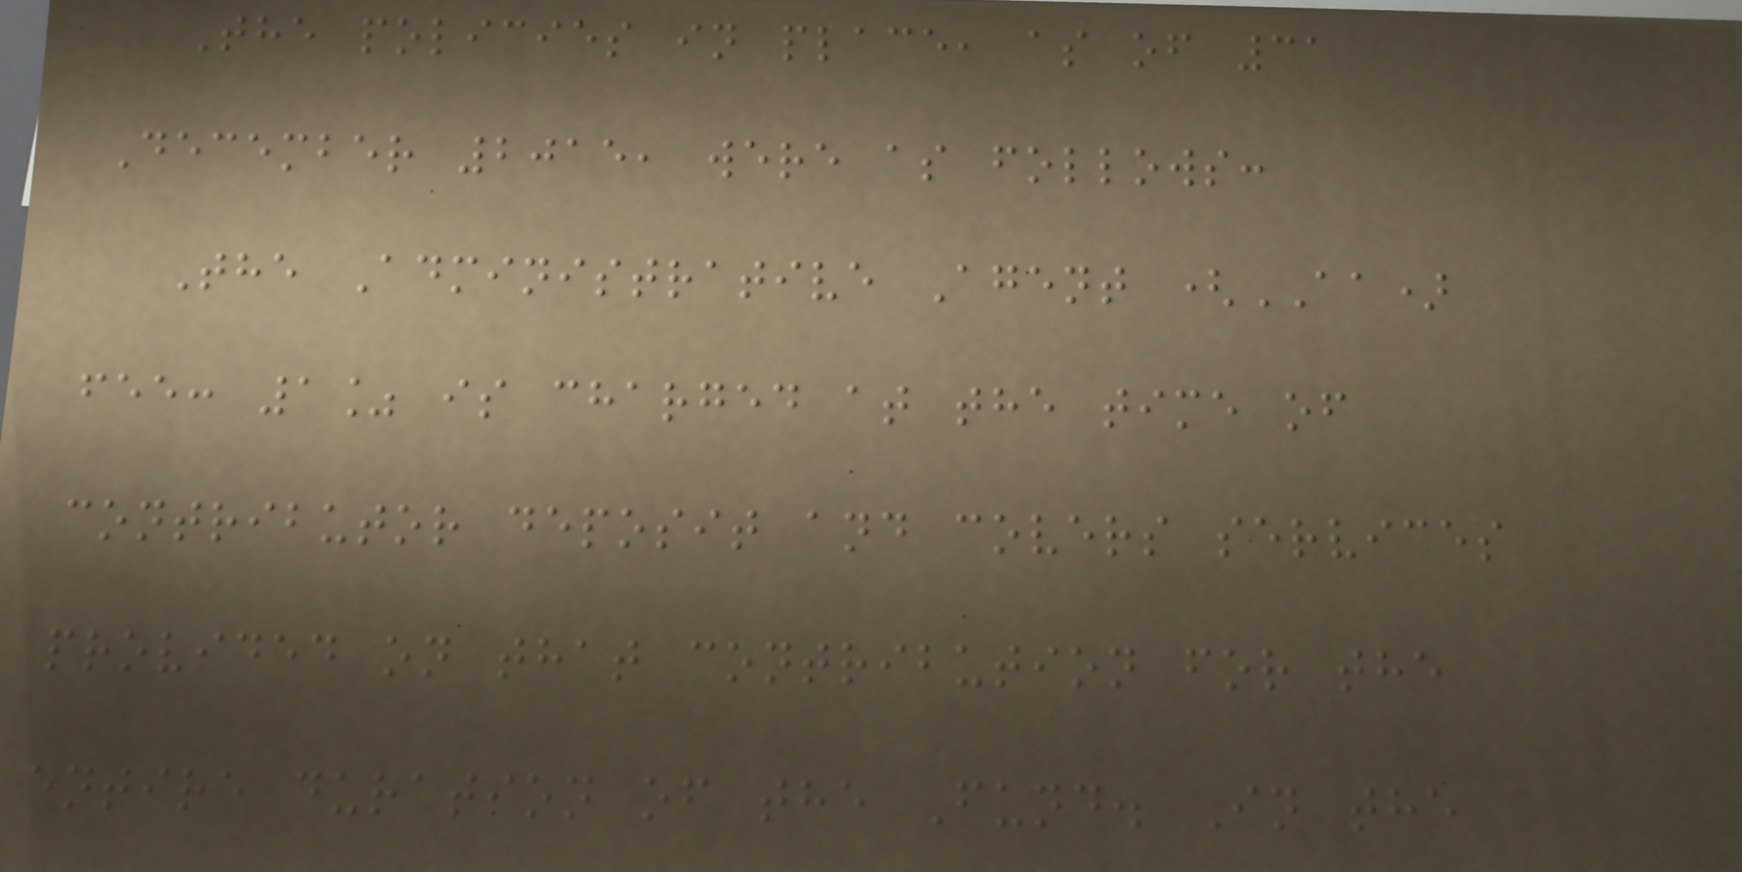The policies in place, as of 31
December 2015, were as follows:
The Administrative Agent (AA)
fee: 1% is charged at the time of
contributor deposit and covers services
provided on that contribution for the
entire duration of the Fund. In the
